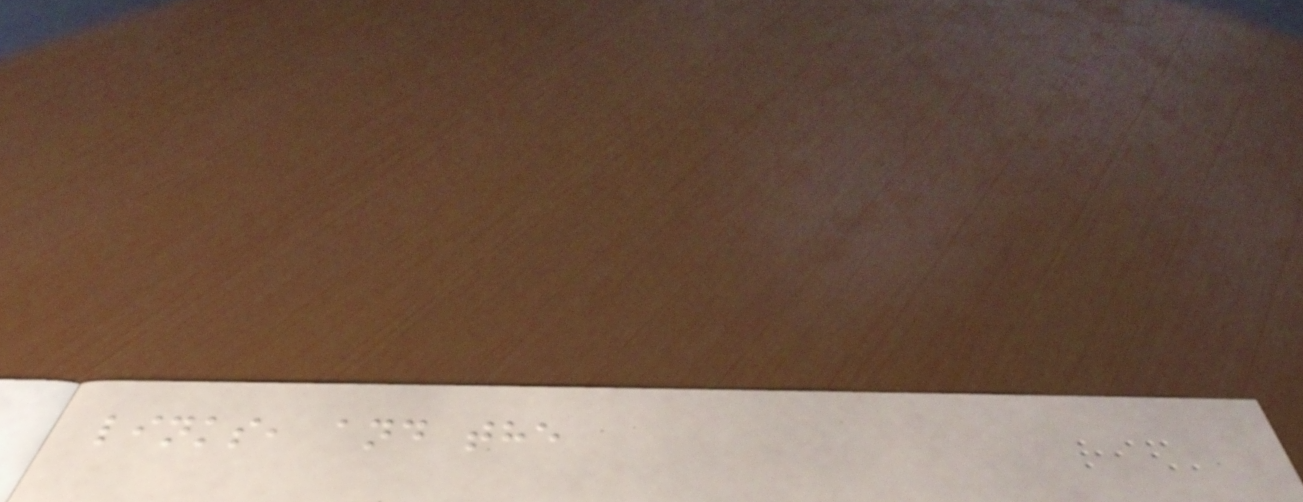links, and the
